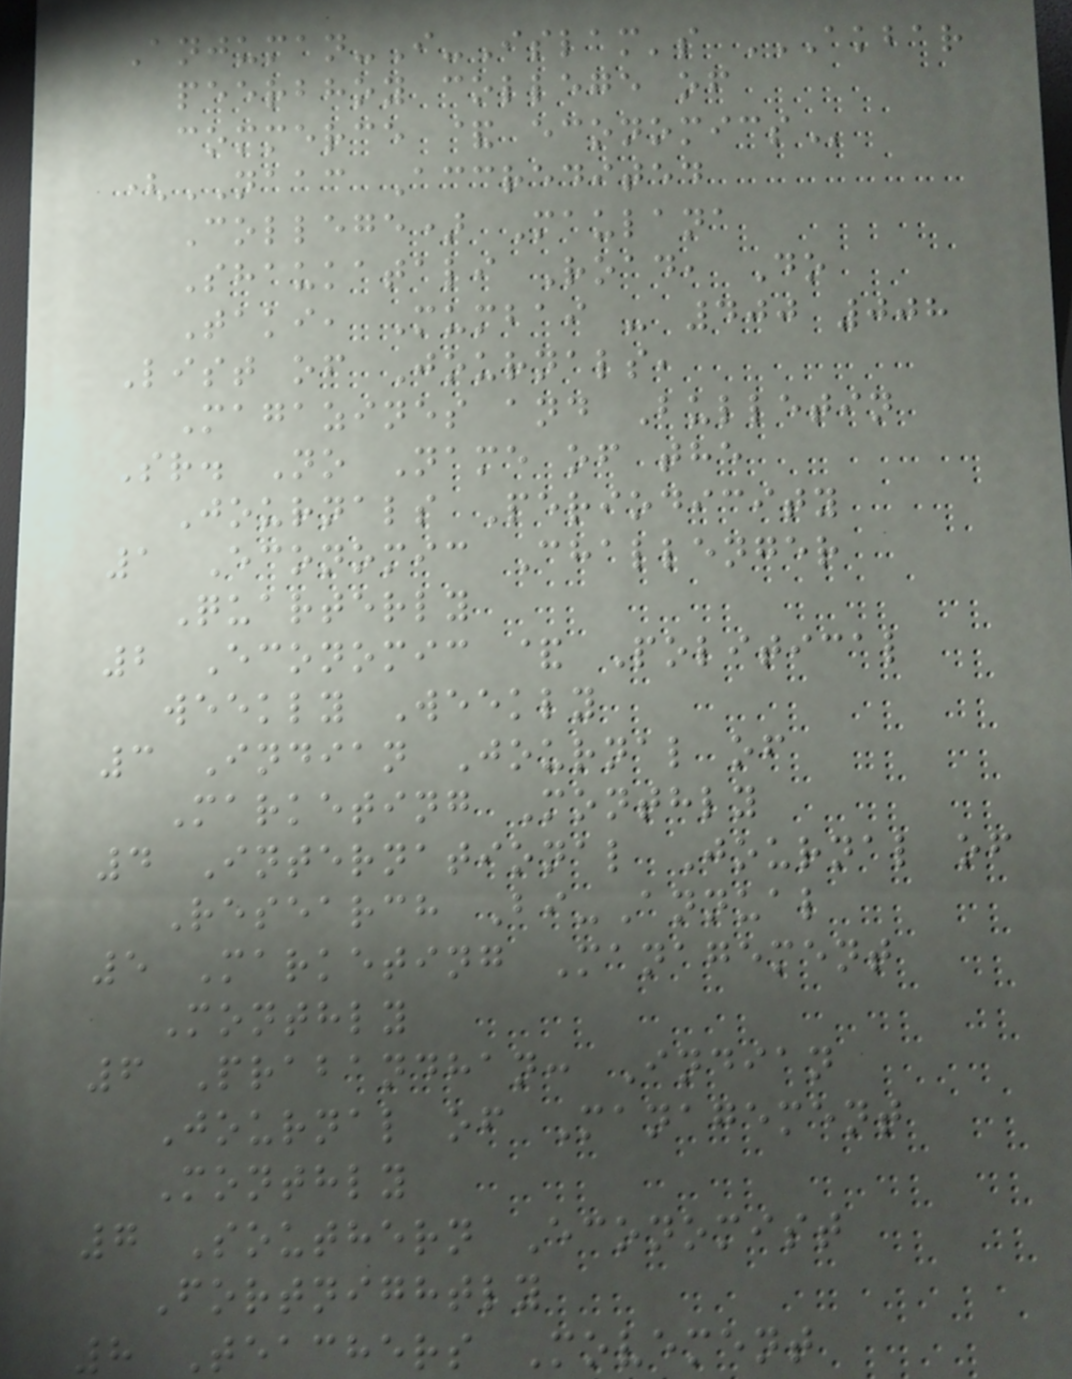Anjuman-I-Islam's AKBAR
PEERBHOY COLLEGE OF
COMMERCE & ECONOMICS
(NAAC Accredited
College) Maulana
Shaukatali Road, Do
Taki, Mumbai - 400 008
List of Journals,
Magazines and Bulletin
Sr. No Name of the
Journals Periodicity
1 Economic Challenger
Quarterly
2 Economic & Political
weekly Weekly
3 Indian Journal of
Marketing Monthly
4 International Journal of
Research Bi-Annual
5 Marketing Management
Monthly
6 Prabandhan: Indian
Journal of Management
Monthly
7 Southern Economist
Fortnightly
8 Teachers Movement
